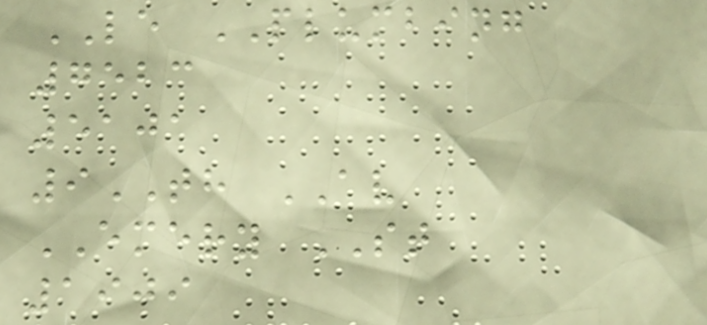LE PLUMBING
7523
5101
9TH AV
EMERY ST
1909
